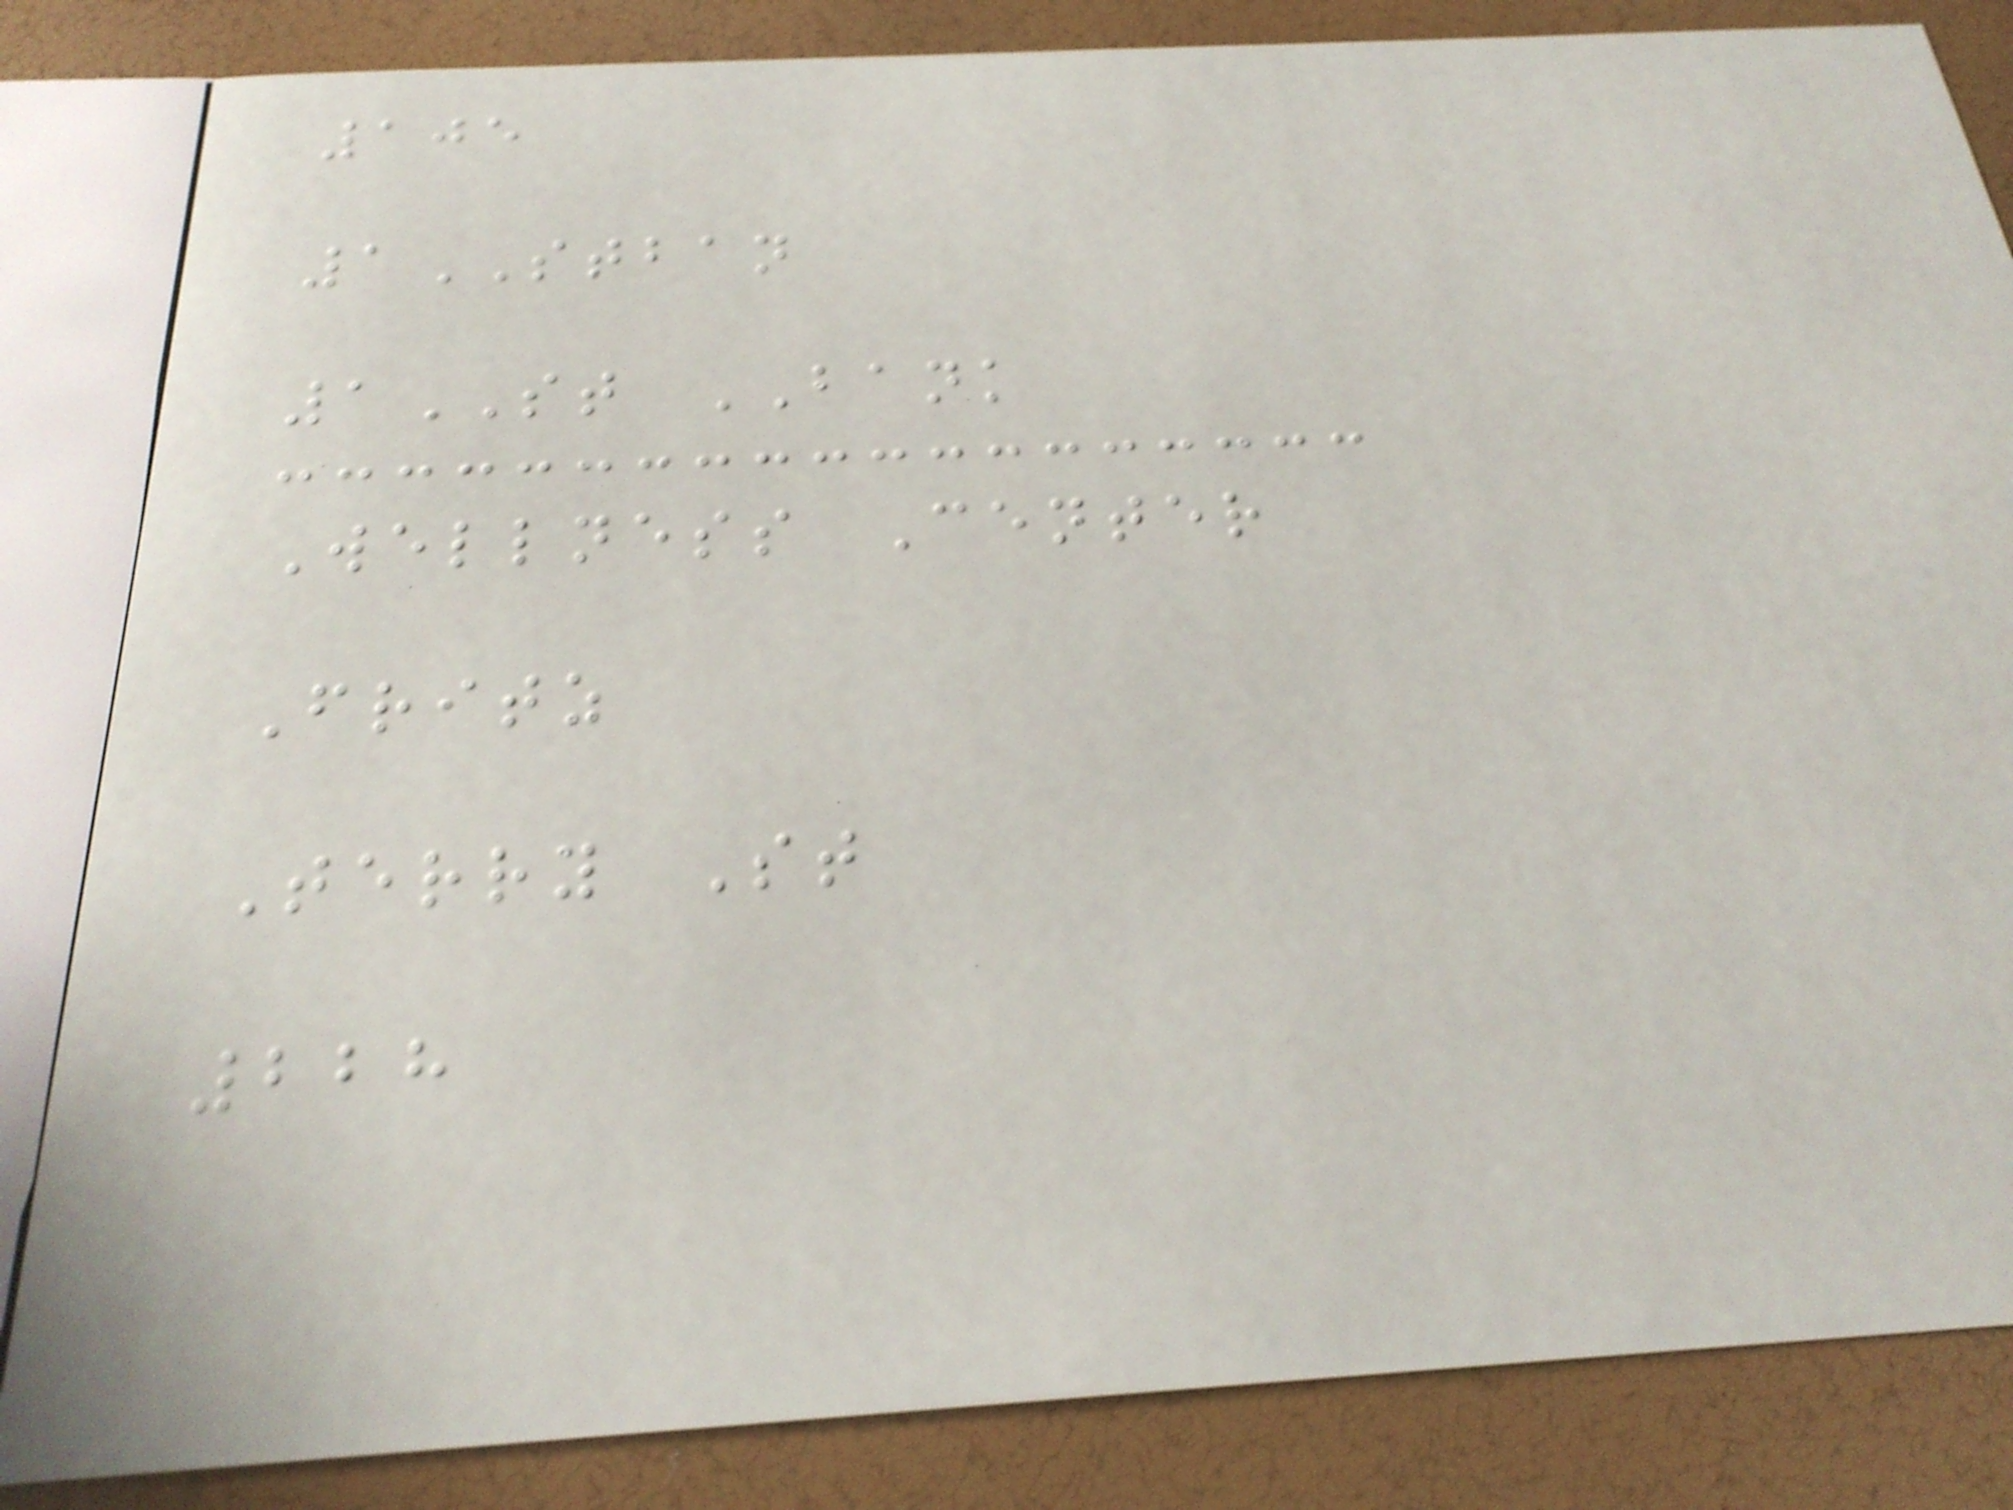105
1STBAN
1ST BANK
Wellness Center
Fritz
Terry St
228
